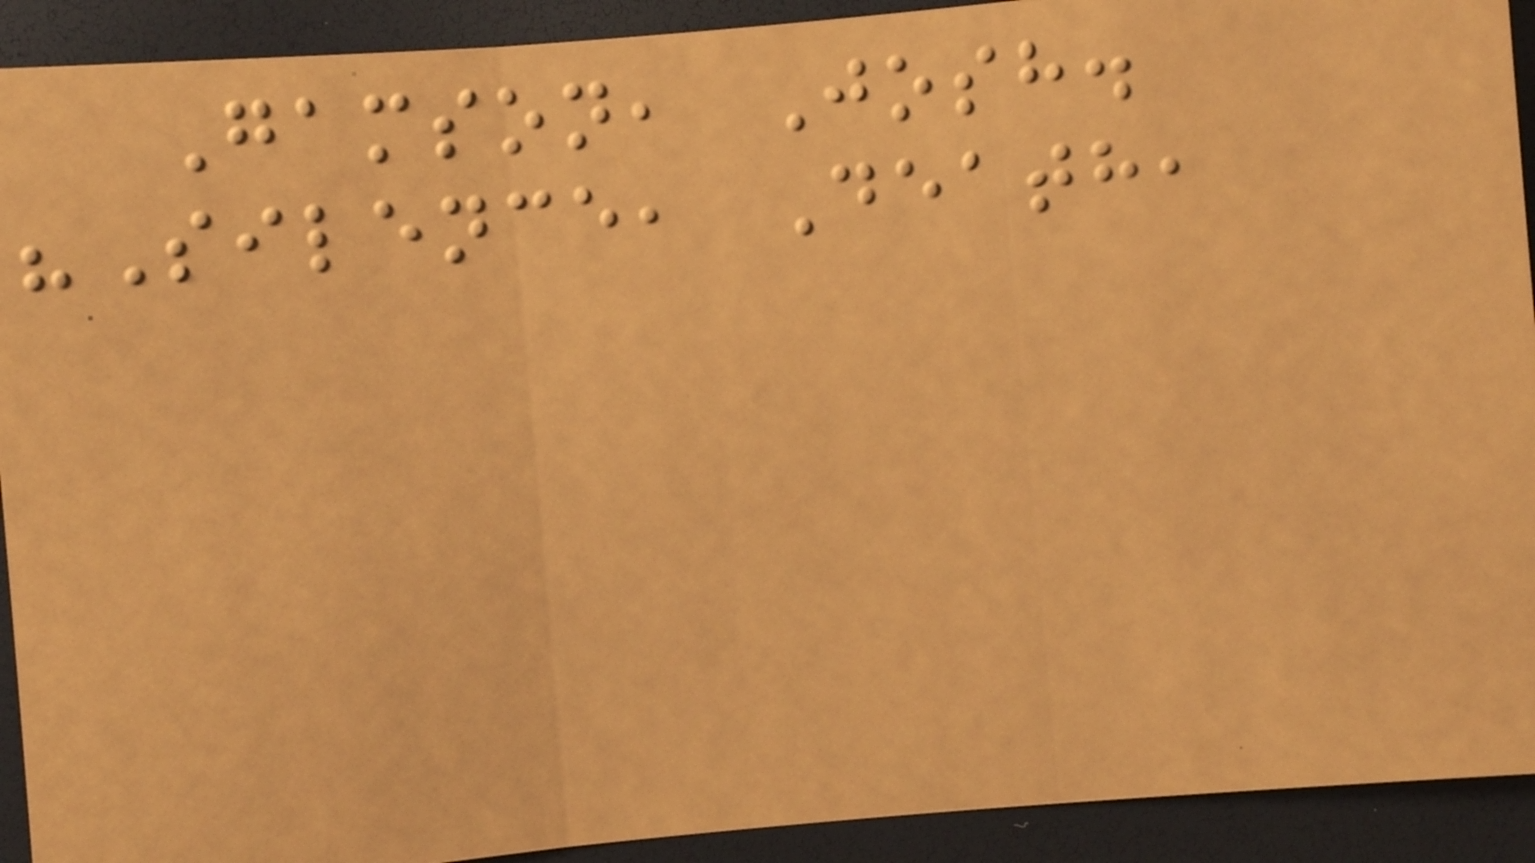Gamson, Josh.
"Silence, Death,
